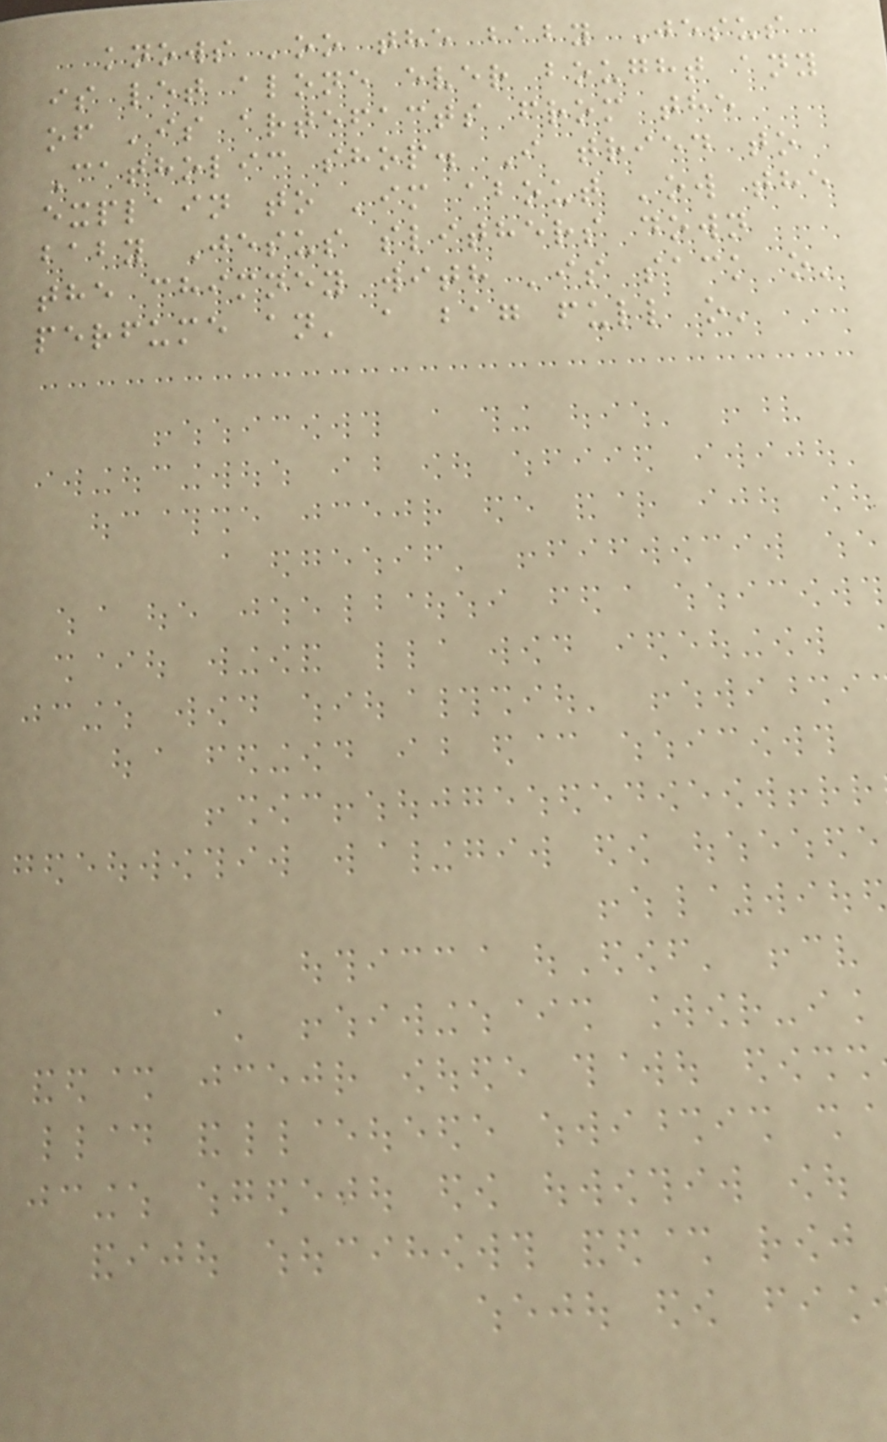knows 'oo the baby Jesus
is let alone ever bought any
of 'is artefacts from the
Catholic shop. I tried to
explain to 'im about 'ow the
baby Jesus slithers down
the chimney with 'is sack o'
perfume an' a bag full o'
